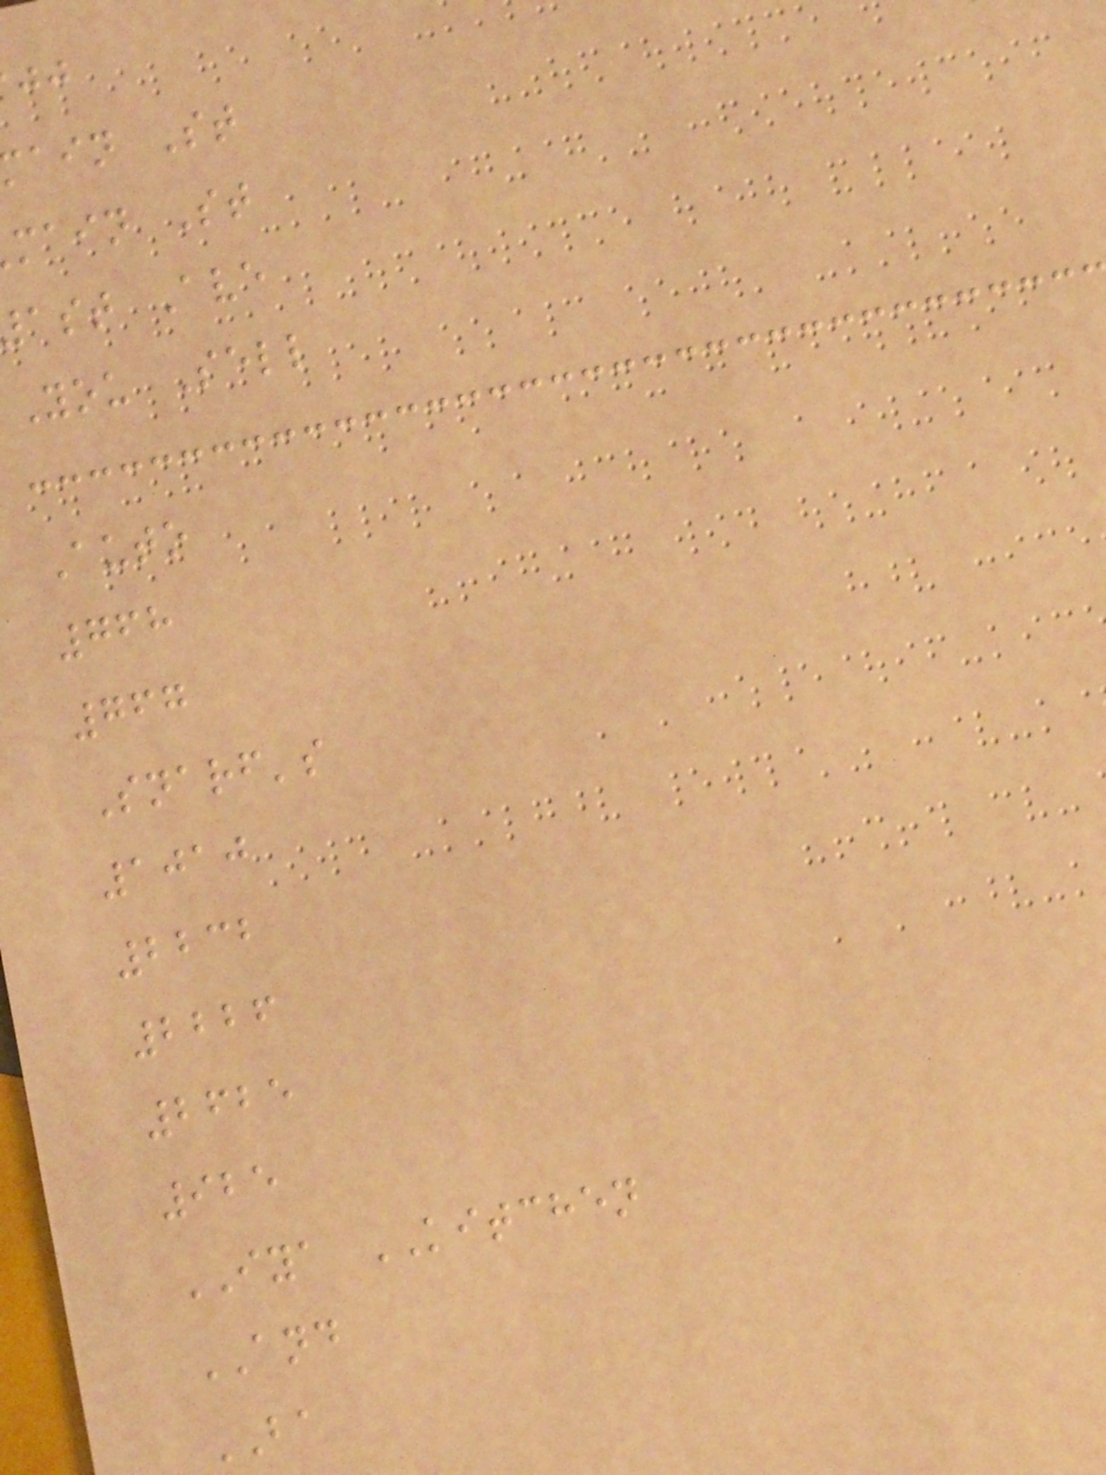ain St
main St
ast Ave
You Sell
Auto
768
767
Snarf's
1010
2232
2226
2625
925
IYA KITCHEN
AND
BA
